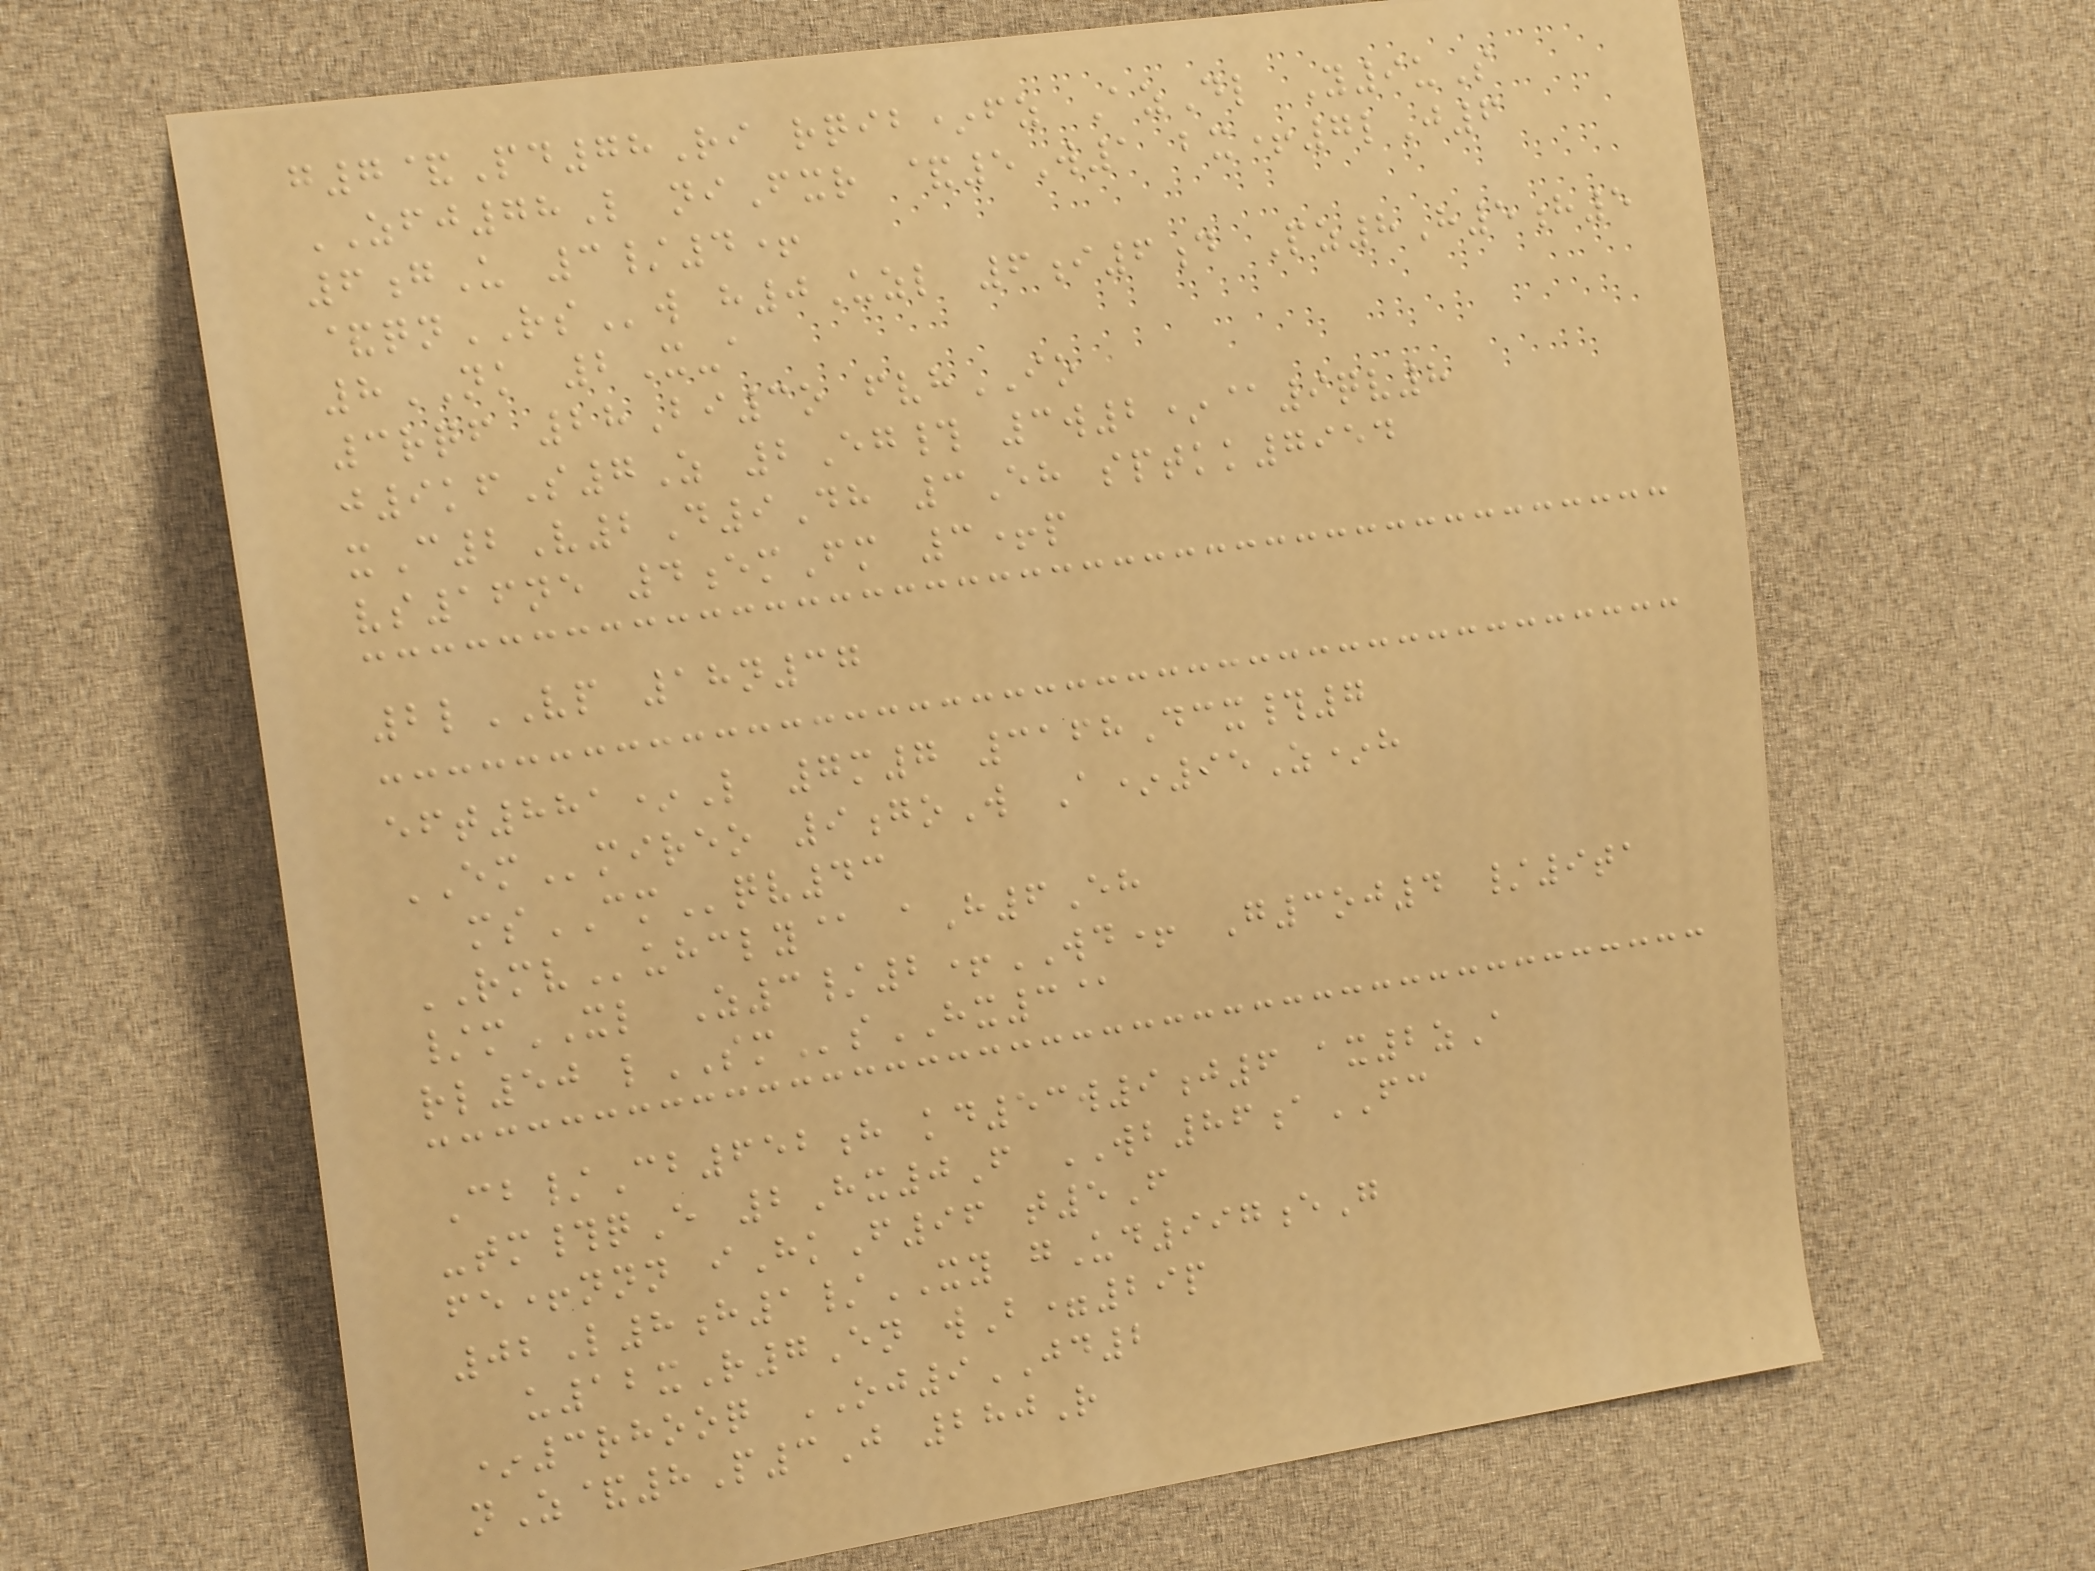g7&Pd78Ri rqib*fz AzDl Y9uS
ZFJ78L niFxr &5W1 bx+7lJ6
6gU 3/4+
&qnRSw h0Uzl 6i6d Pz8H5h5
8NK 2X-a
3rqf 28Bi3o fvhIO
j9kfS7Z 2Eg# 3w2*@9qv8
xC2V2D9Dh 3Eh sptkk7954
vs16ne 4emFm 3+p
2lVP 18n37
eft881*L 7m7 3168Dcx#7
EMmireo 9goW A*95Z*h
msCMqv43
RMVuhcly@ aH6Eh
/mXL Z3/2+WD+ G3oj4 /9ta
rl50 lSMsHX3@
Cb/Cb652h kd53w9j6 ax2zA
-tm#qE 2Hx0F WB86aFC
fe+nnn iHkF96 t5F
02L8h1/XY gUd997eG
u12xR7En wB=29p
*3rhooq OJ9JD2
nZ&8P3J 280R
